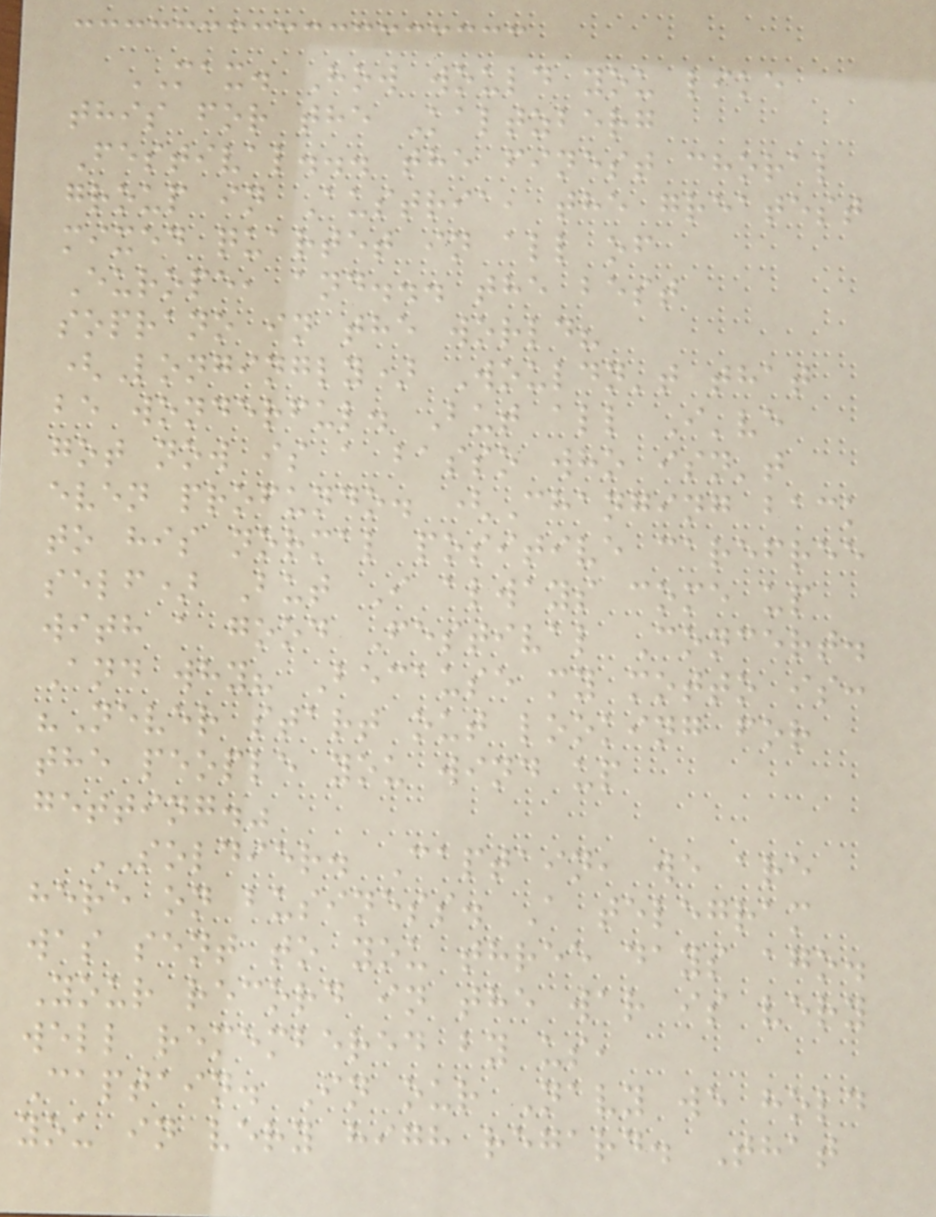MAX. How would you like
this for the Kaltzberg
Festival... the finest choral
group in Austria, the greatest
mixed quartet in all of
Europe, and... the best
soprano in the world?
(Longingly) Wouldn't that
be wonderful. But all I've
got now is a basso who isn't
even profundo. (Changing back
to his normal positive carefree
self) But I always come up
with a good Festival Concert.
And why? Because my motto is:
"Never start out looking for
the people you wind up
getting."
SOLDIER. Captain, we are
here on business. A telegram
was sent to you three days ago.
Your record in the war is very
well remembered by us,
Captain. In our Navy we hold
you in very high regard. That
